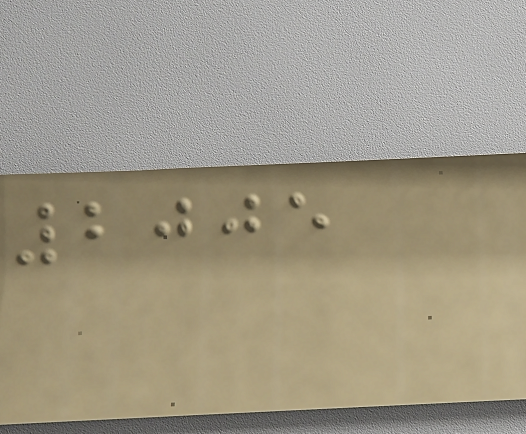2005
